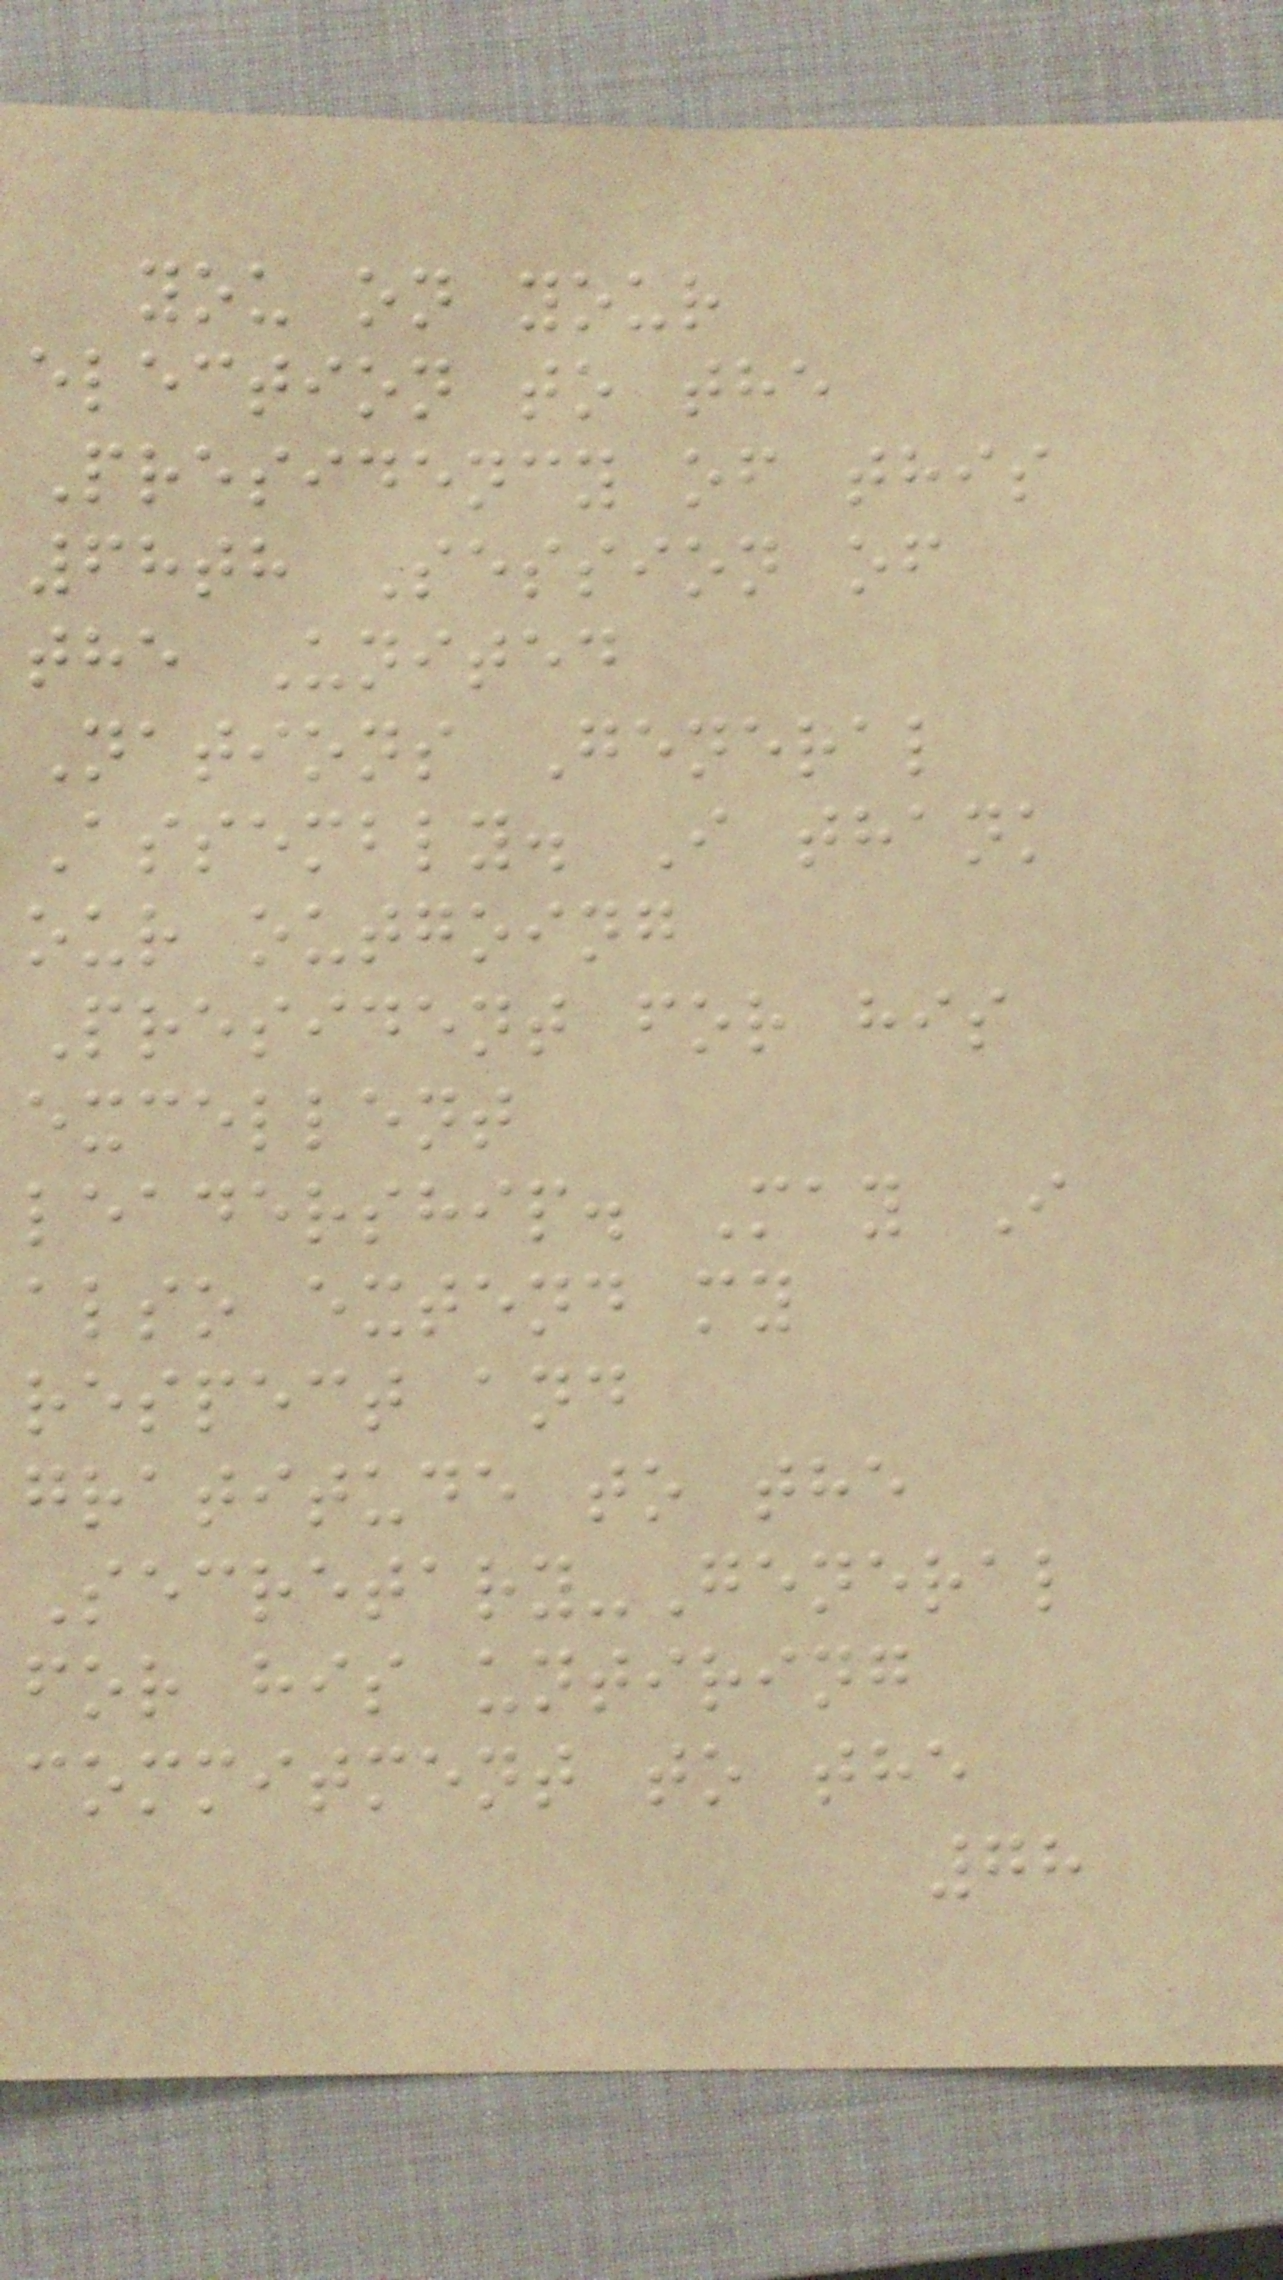you on your
election to the
Presidency of this
68th Session of
the United
Nations General
Assembly. I thank
our outgoing
President for his
excellent
leadership. May I
also extend my
respect and
gratitude to the
Secretary-General
for his untiring
commitment to the
78
